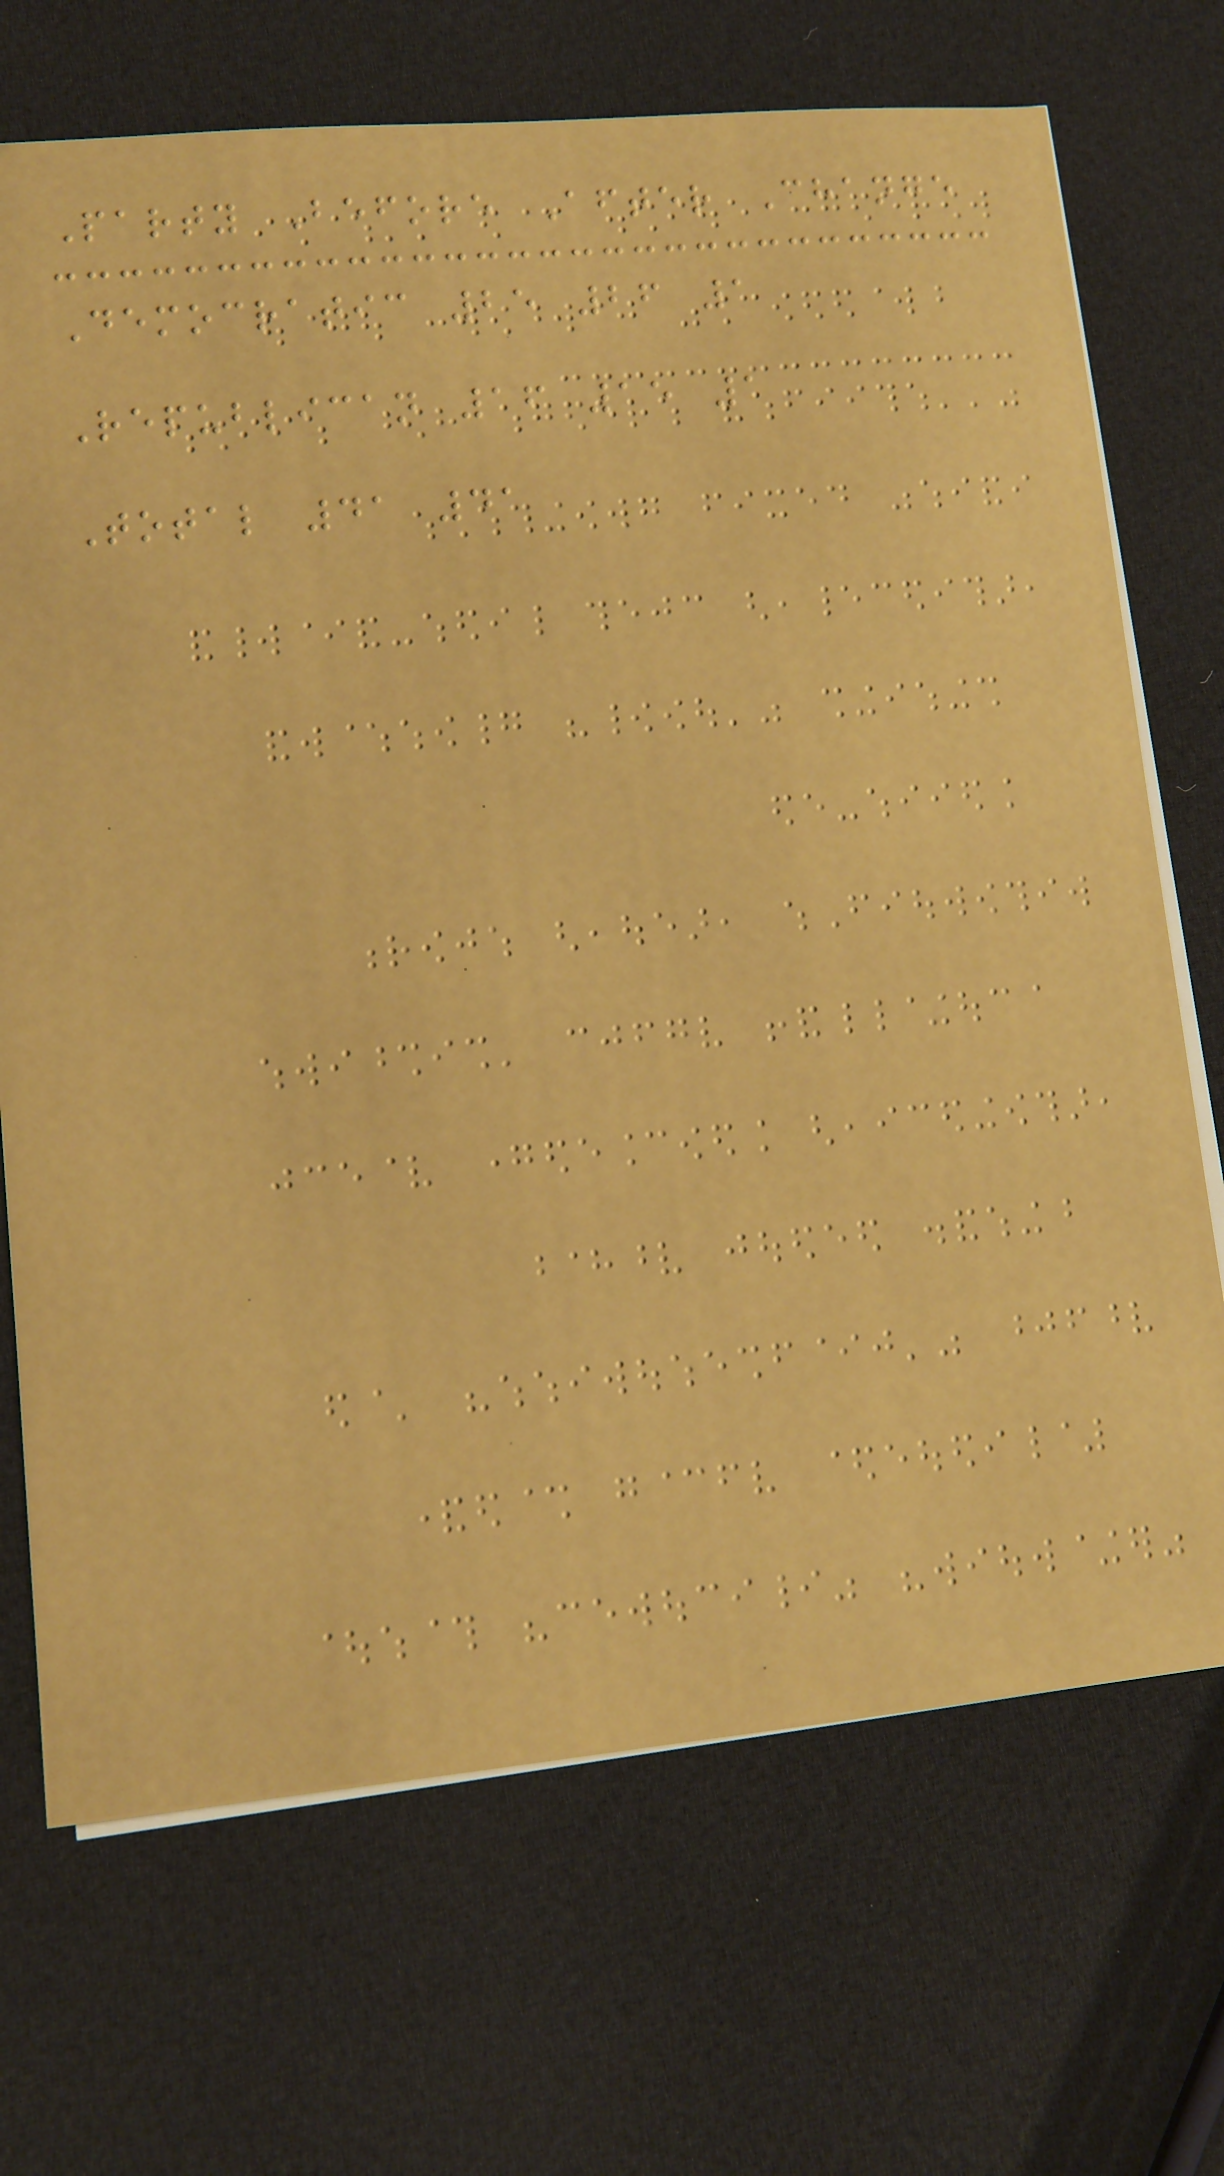Party Before After Change
Democratic 25 26 1
Republican 16 15 1
Total 41 41
